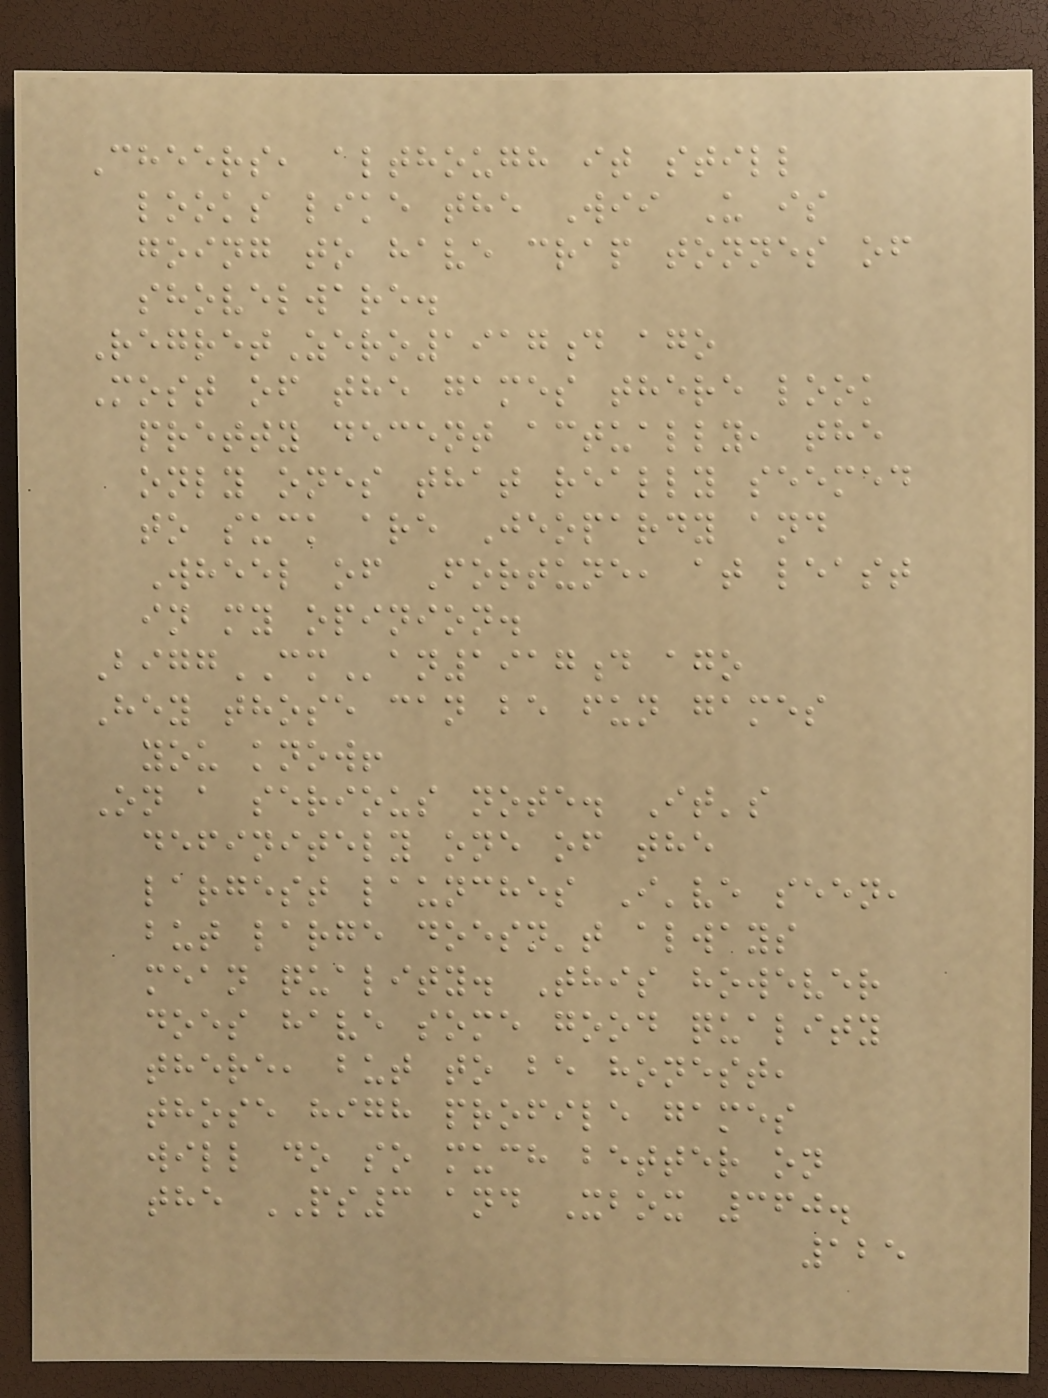Cheers, although it still
looks like the Wii U is
going to have crap tonnes of
shovelware.
RegretZero1917d ago
Most of the games there look
pretty decent actually, the
only ones that really seemed
to suck are Jeopardy and
Wheel of Fortune, at least
in my opinion.
BiggCMan1917d ago
Hey those can be fun games
you know!
On a serious note. It's
definitely one of the
largest launches I've seen,
but large doesn't always
mean quality. This however
does have some good quality
there, but to be honest,
those high profile games
will do so much better on
the PS3 and Xbox 360.
125
